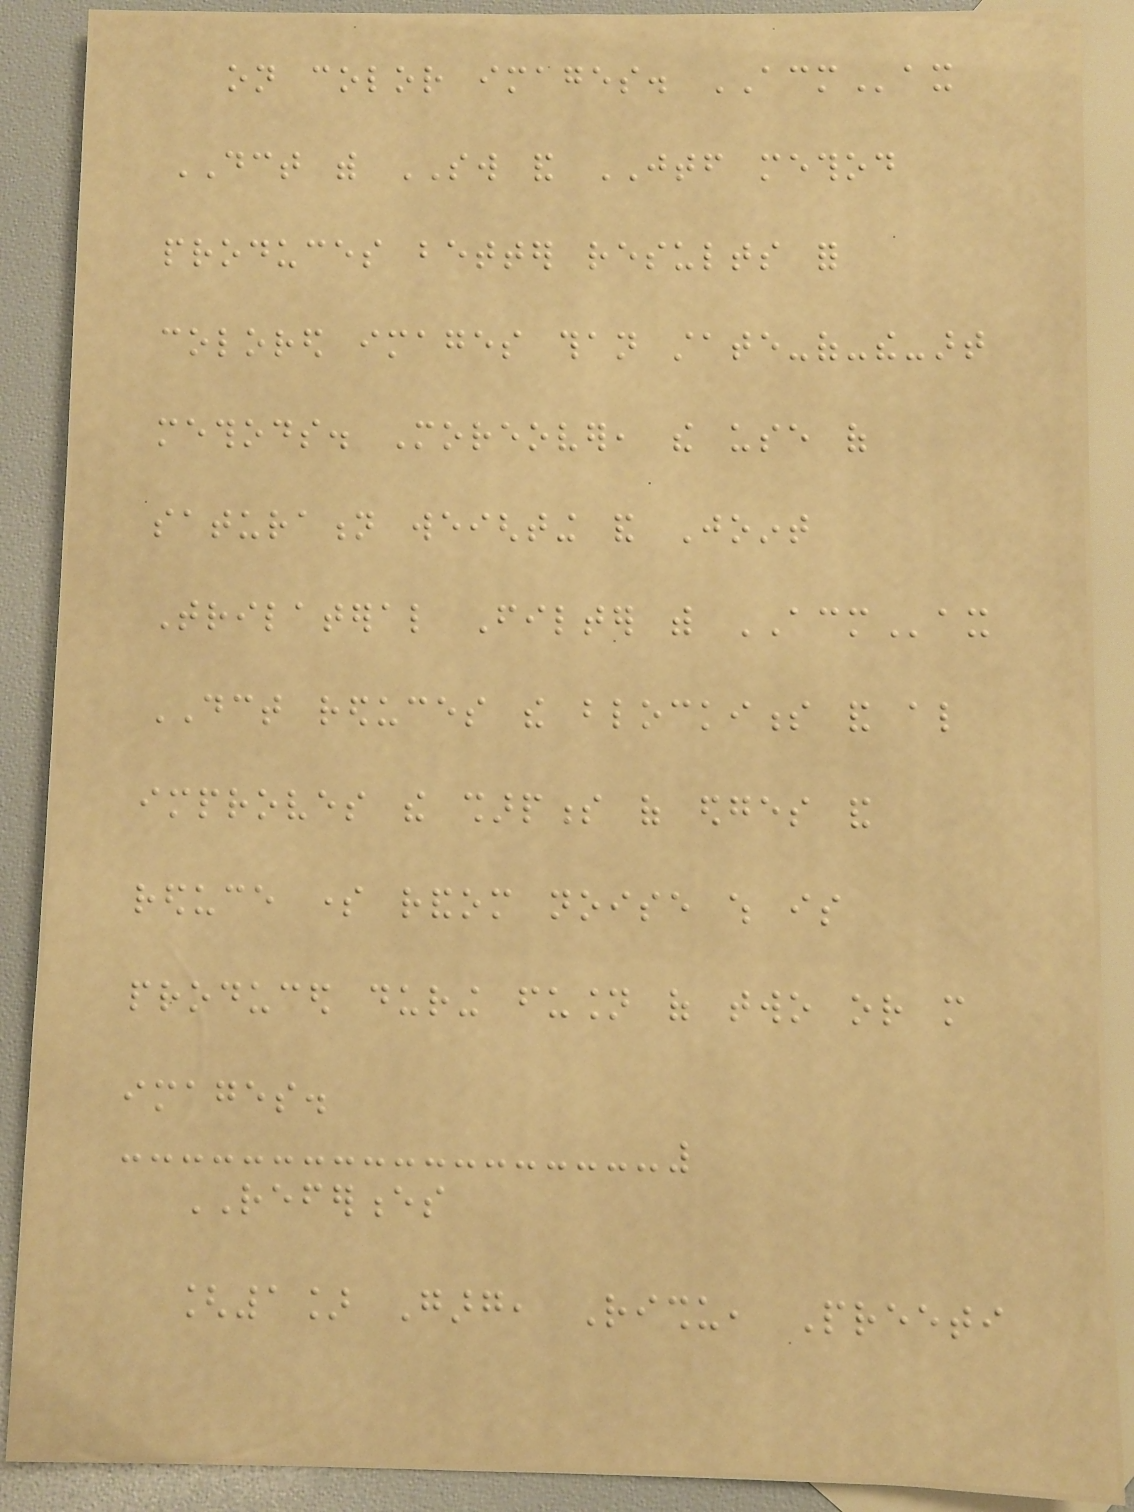on color images. ACMax
DCT with SW and JTF method
produces better results for
colored images than state-of-the-art
methods. Moreover, the use of
saturation weighting and Joint
Trilateral Filter with ACMax
DCT reduces the blockiness and also
improves the sharpness of edges and
reduce some random noise which is
produced during fusion of two or more
images.
REFERENCES
[1] Garg, Rishu, Preeti
